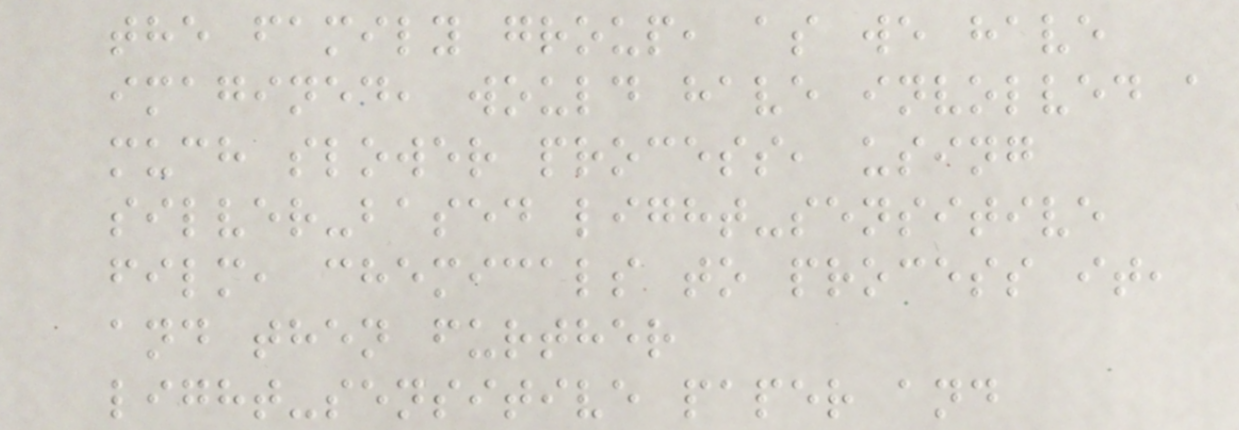the family group, as we have
imagined, would have involved a
much slower process, using
silver-based light-sensitive
film, chemicals to process it,
and then further
light-sensitive paper and
